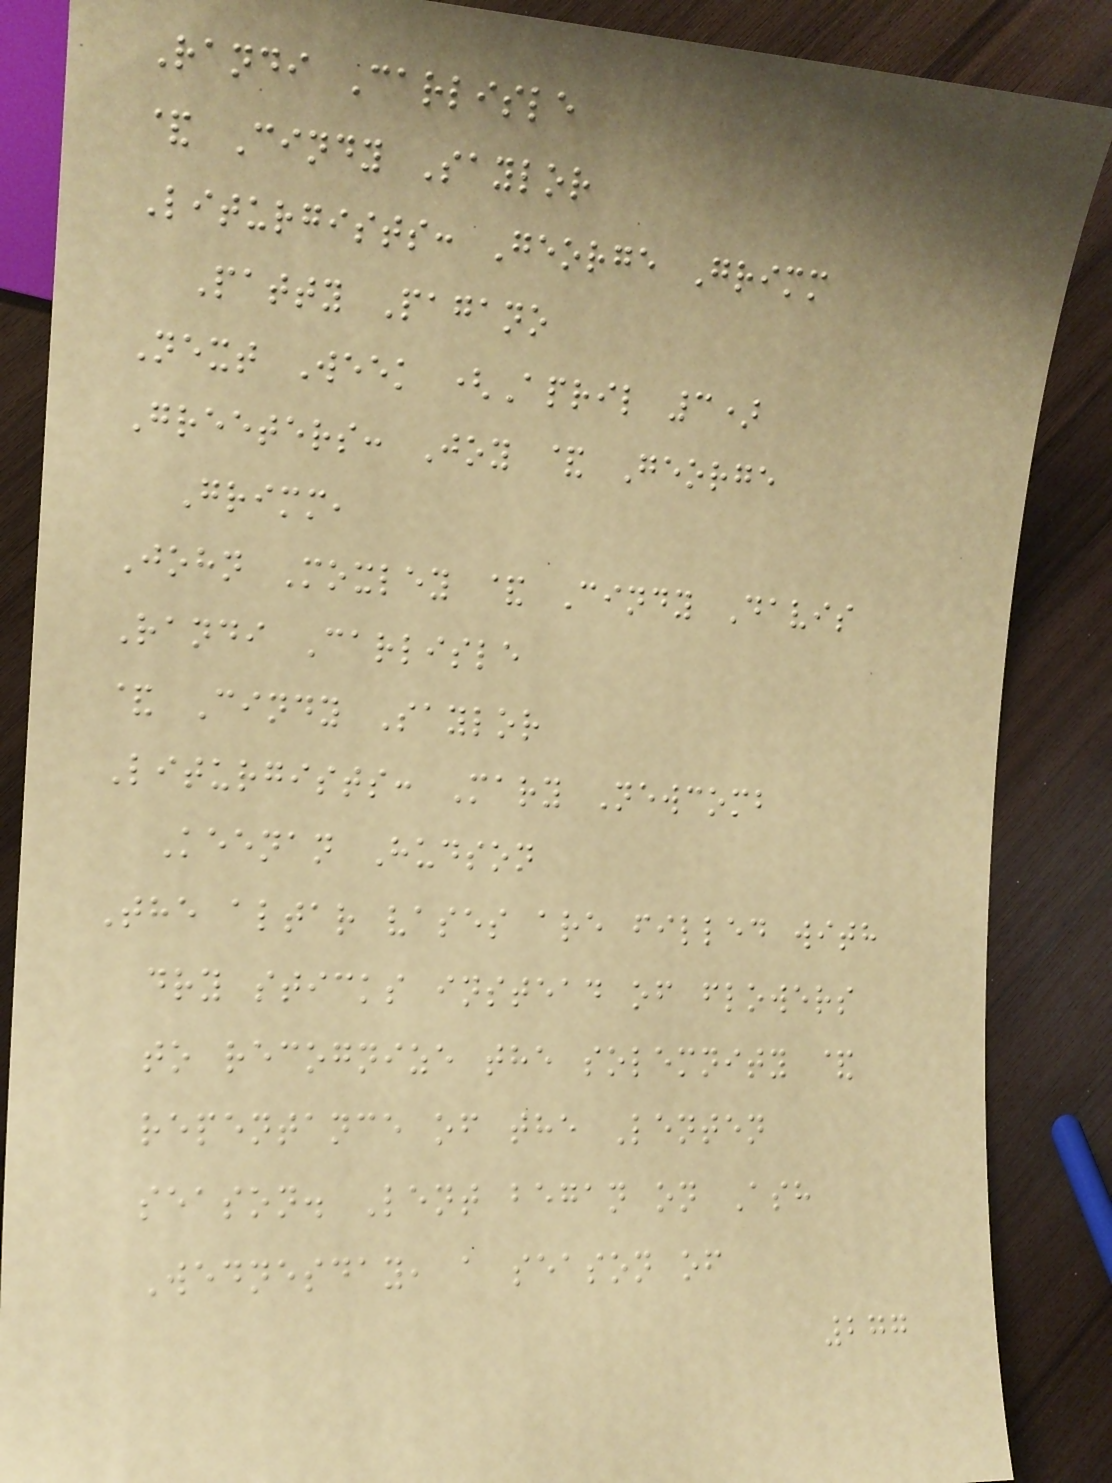Randi Carlisle
& Cindy Saylor
Liturgists: George Grimm
Patty Pagano
Next Week (April 3)
Greeters: Joy & George
Grimm,
John Moxley & Cindy Davis
Randi Carlisle
& Cindy Saylor
Liturgists: Mary Newcomb
Keenan Hudson
The altar vases are filled with
dry sticks instead of flowers
to recognize the solemnity &
repentance of the Lenten
season. Lent began on Ash
Wednesday, a season of
277
